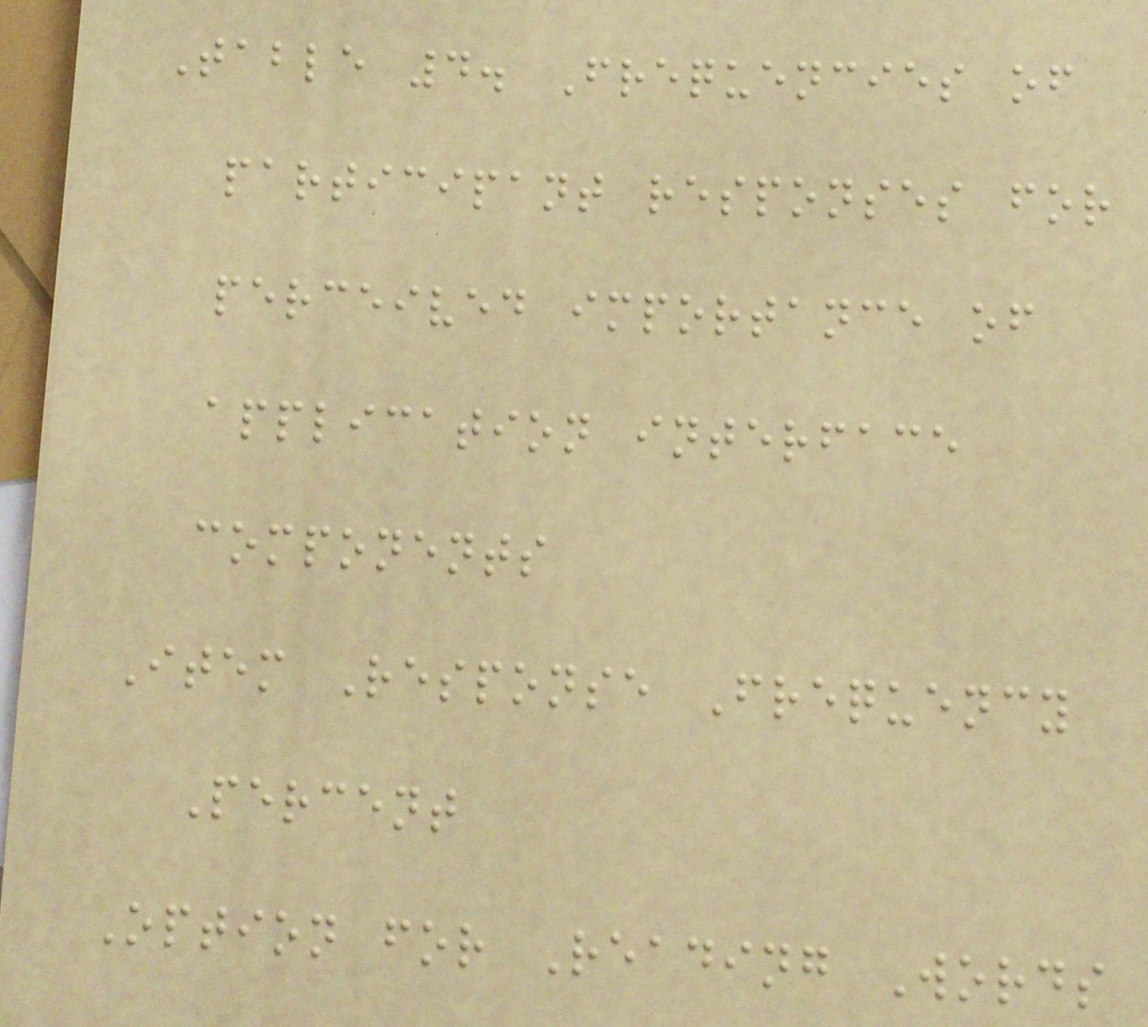Table 4. Frequencies of
participant responses for
perceived importance of
application interface
components
Item Response Frequency
Percent
Option for Reading Words
